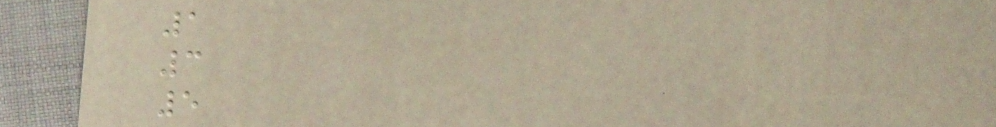1
3
5
